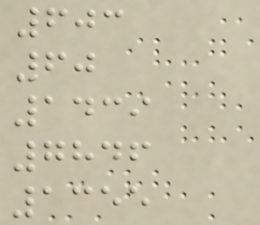603
60
1439
7846
1355
